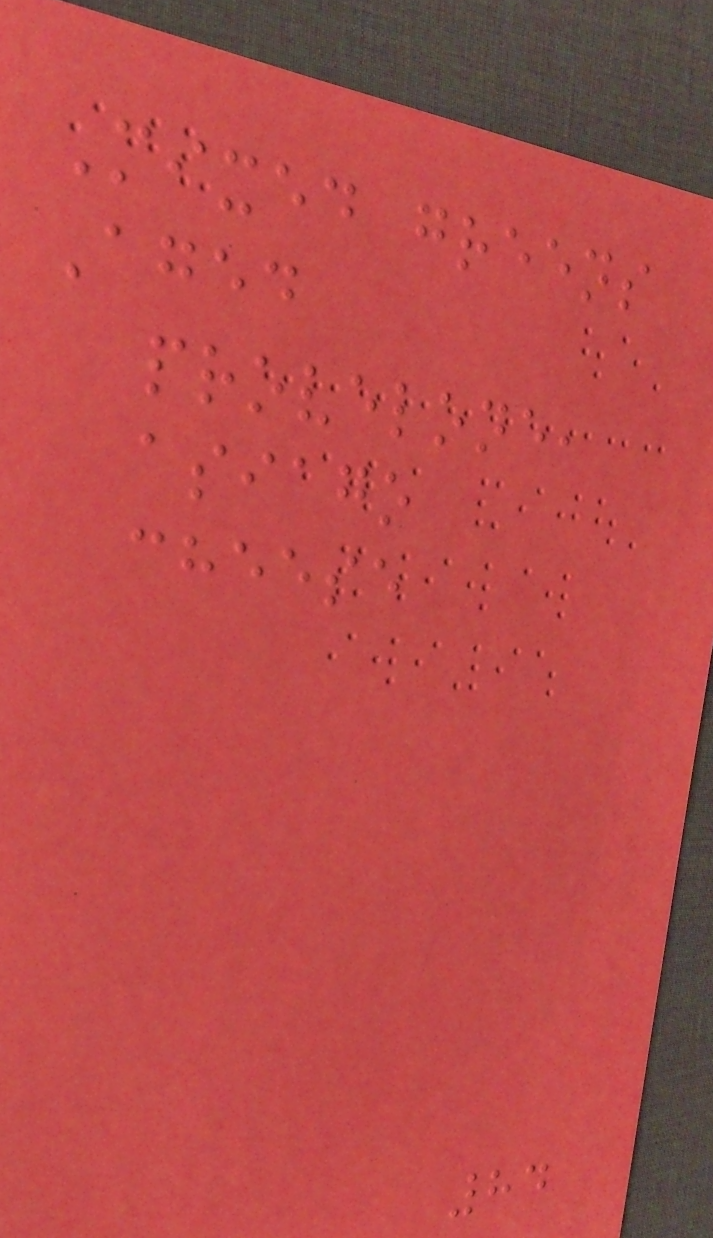Mixed greens
Aged
provelone,
asiago
cheese
84
